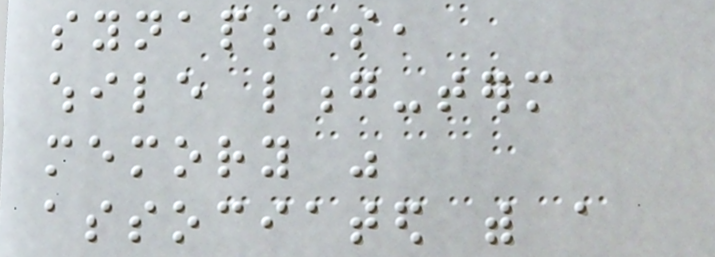synapses,
while long-term
memory was
associated with a
